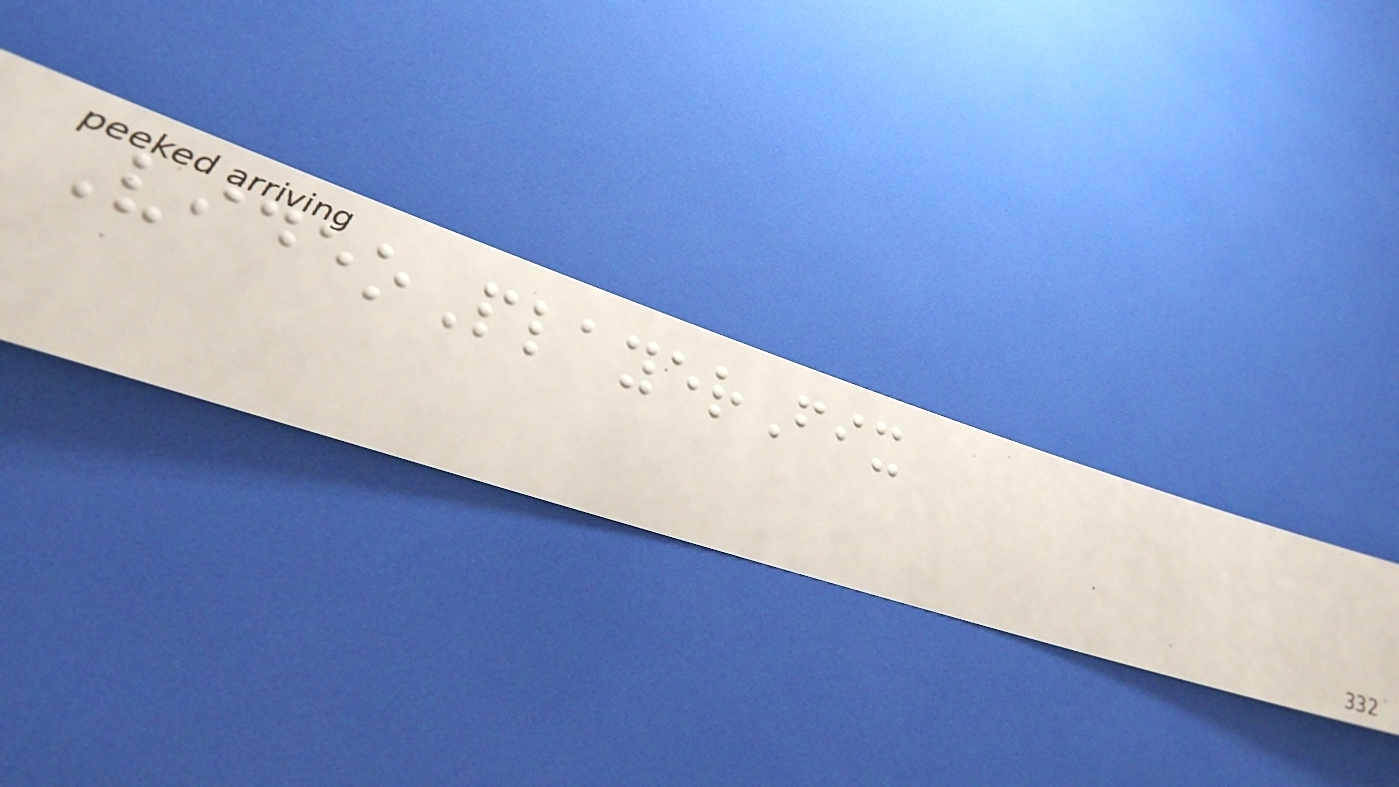VideoPlayerFix
